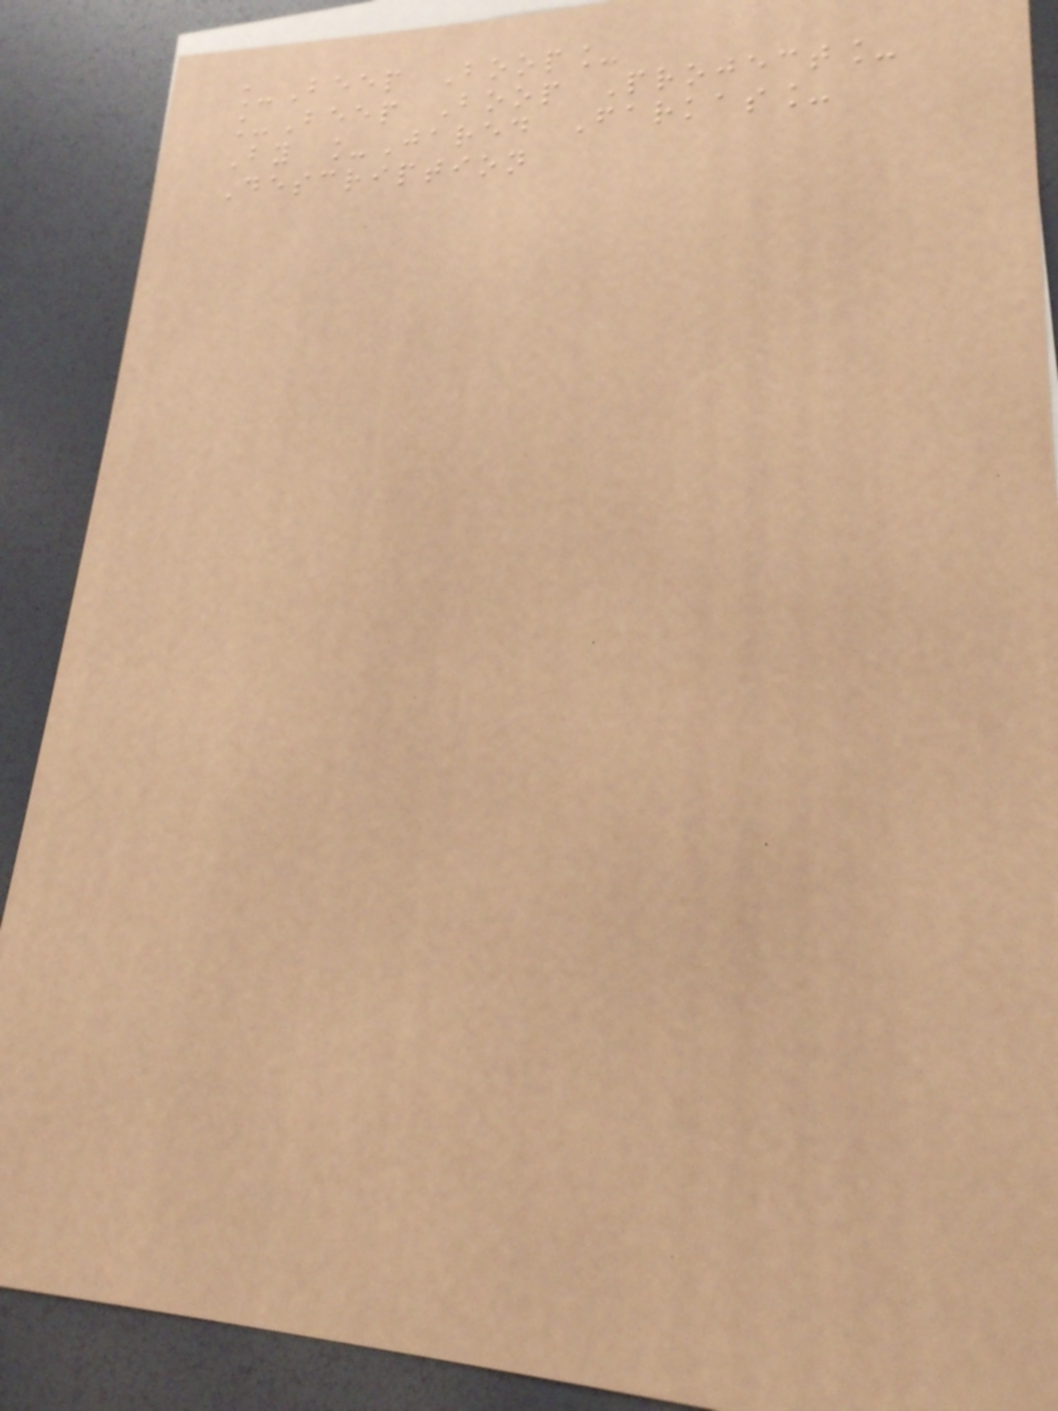_Beep Boop_
_Beep Boop Project_
By _Jared Farkas_
Description
